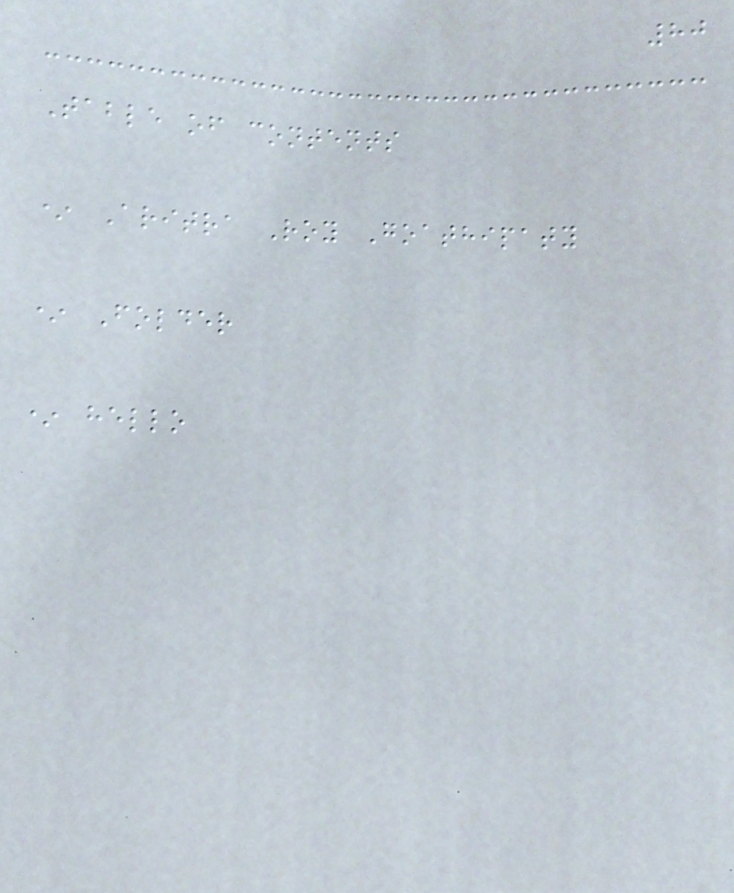80
Table of contents
* Aritra Roy Goathipaty
* Folder
* hello
